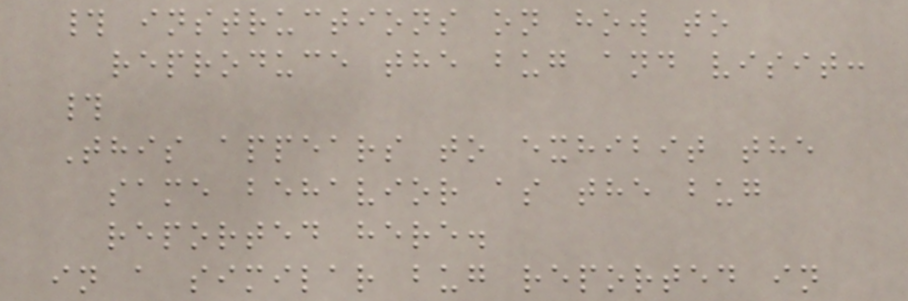# instructions on how to
reproduce the bug and visit:
#
This appears to exhibit the
same behavior as the bug
reported here.
in a similar bug reported in
